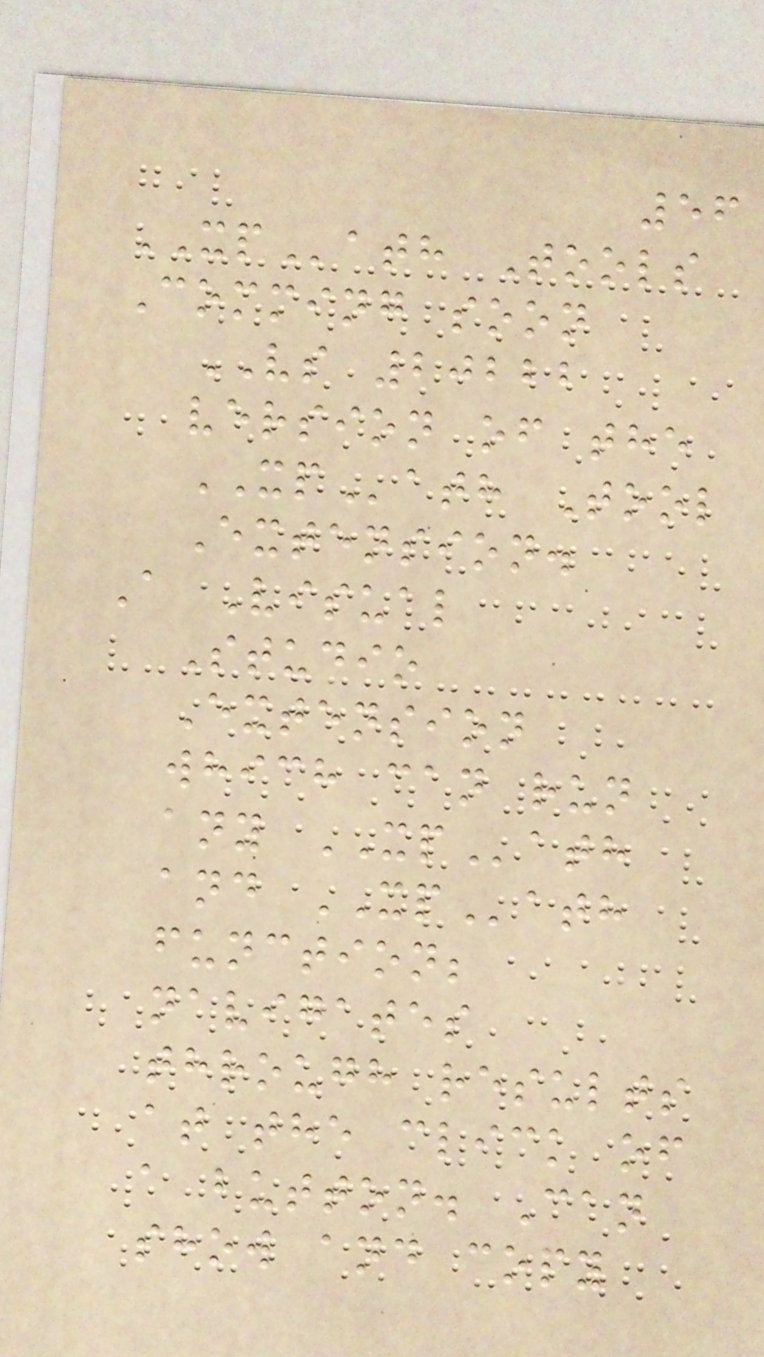56
XPath Tools
Comming soon
VS 20222
version of the
XPath Tool
Extension.
A Visual
Studio
Extension
which can run
any XPath
and XPath
function;
navigates
through results
at the click of
a button. Can
show and copy
